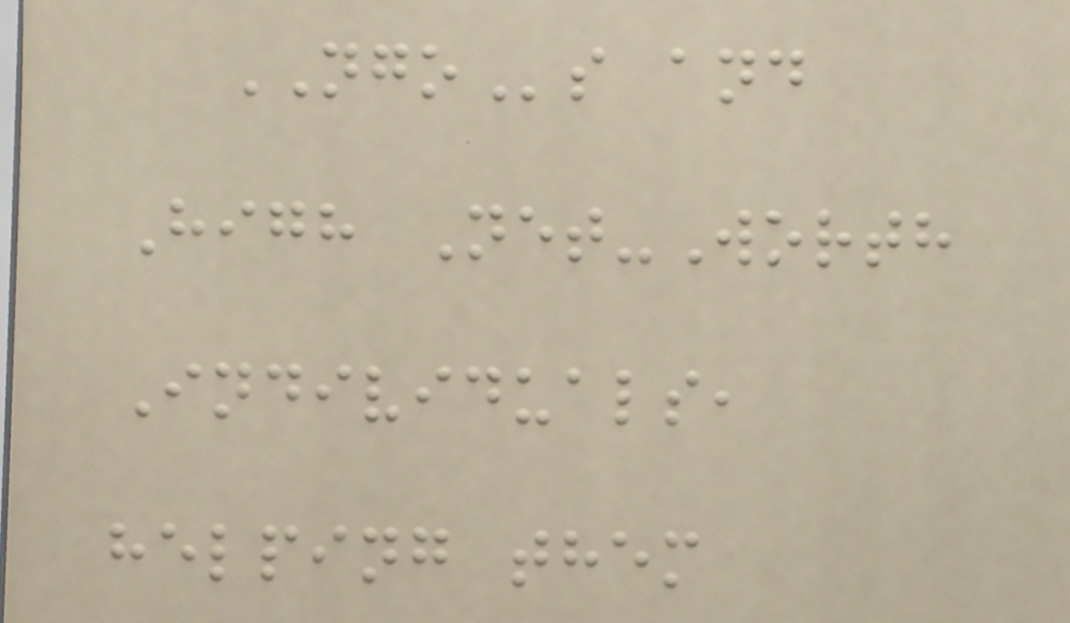NGOs and
High Net-Worth
Individuals,
helping them
